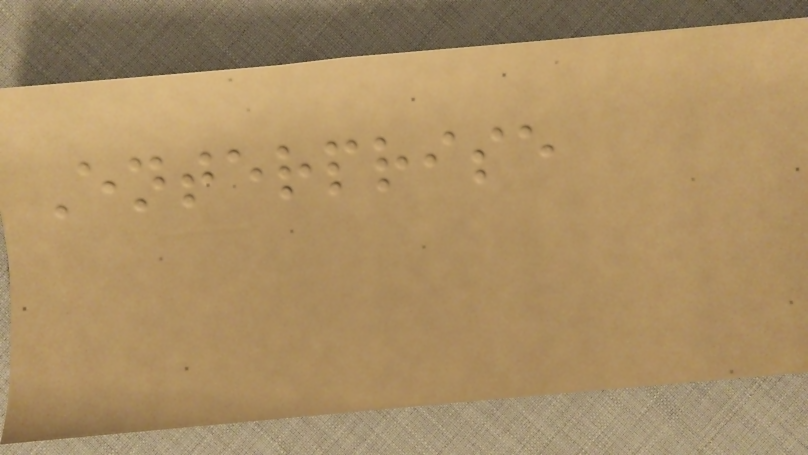Enterprise
